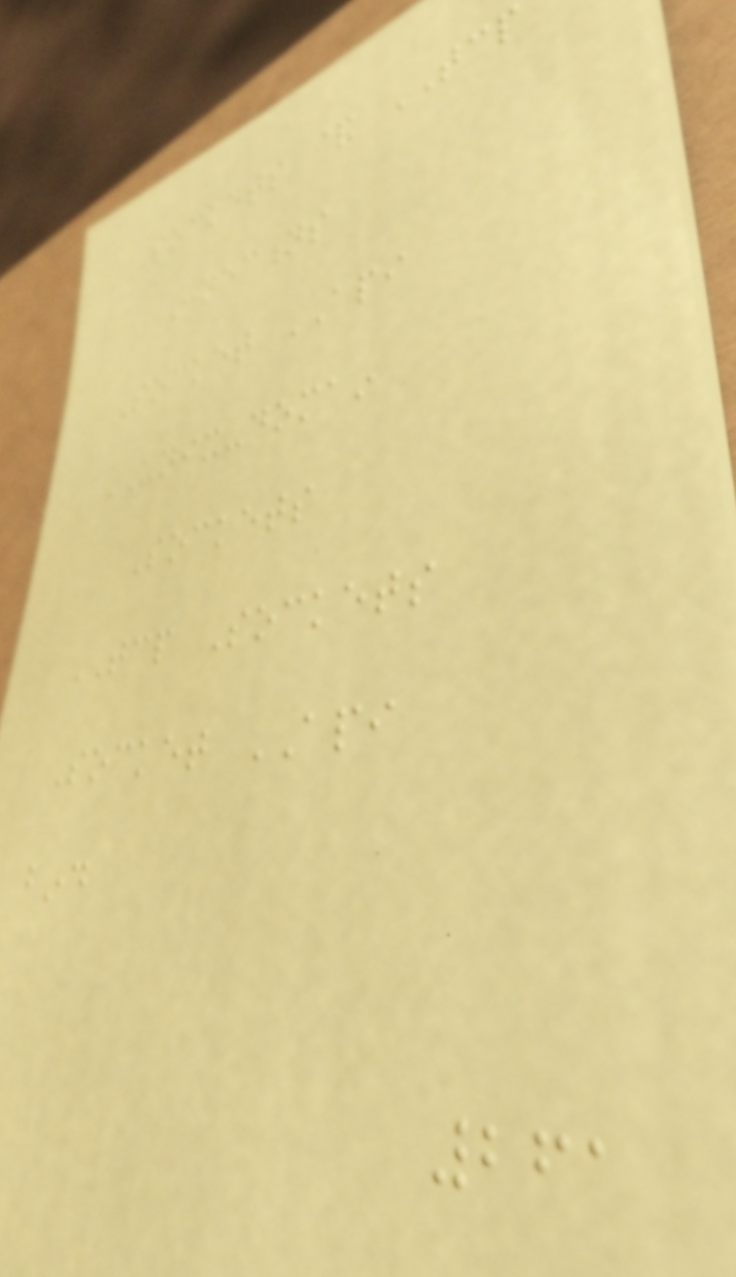Sockets & TCP
Connections
Socket API
UNIX-domain
Sockets
TCP Sockets
Socket API
bind
261
